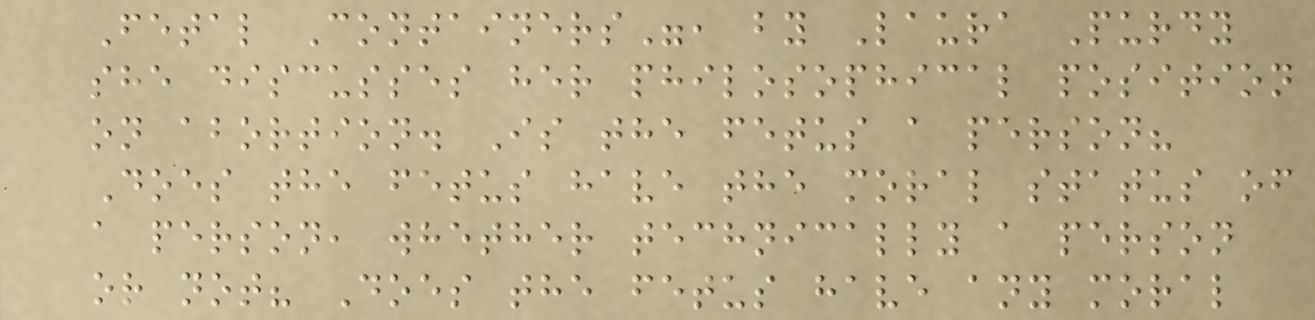Fetal Containers", by Laura Purdy
she discusses her philosophical position
on abortion. Is the fetus a person?
Does the fetus have the moral status of
a person, whether technically a person
or not? Does the fetus have any moral
